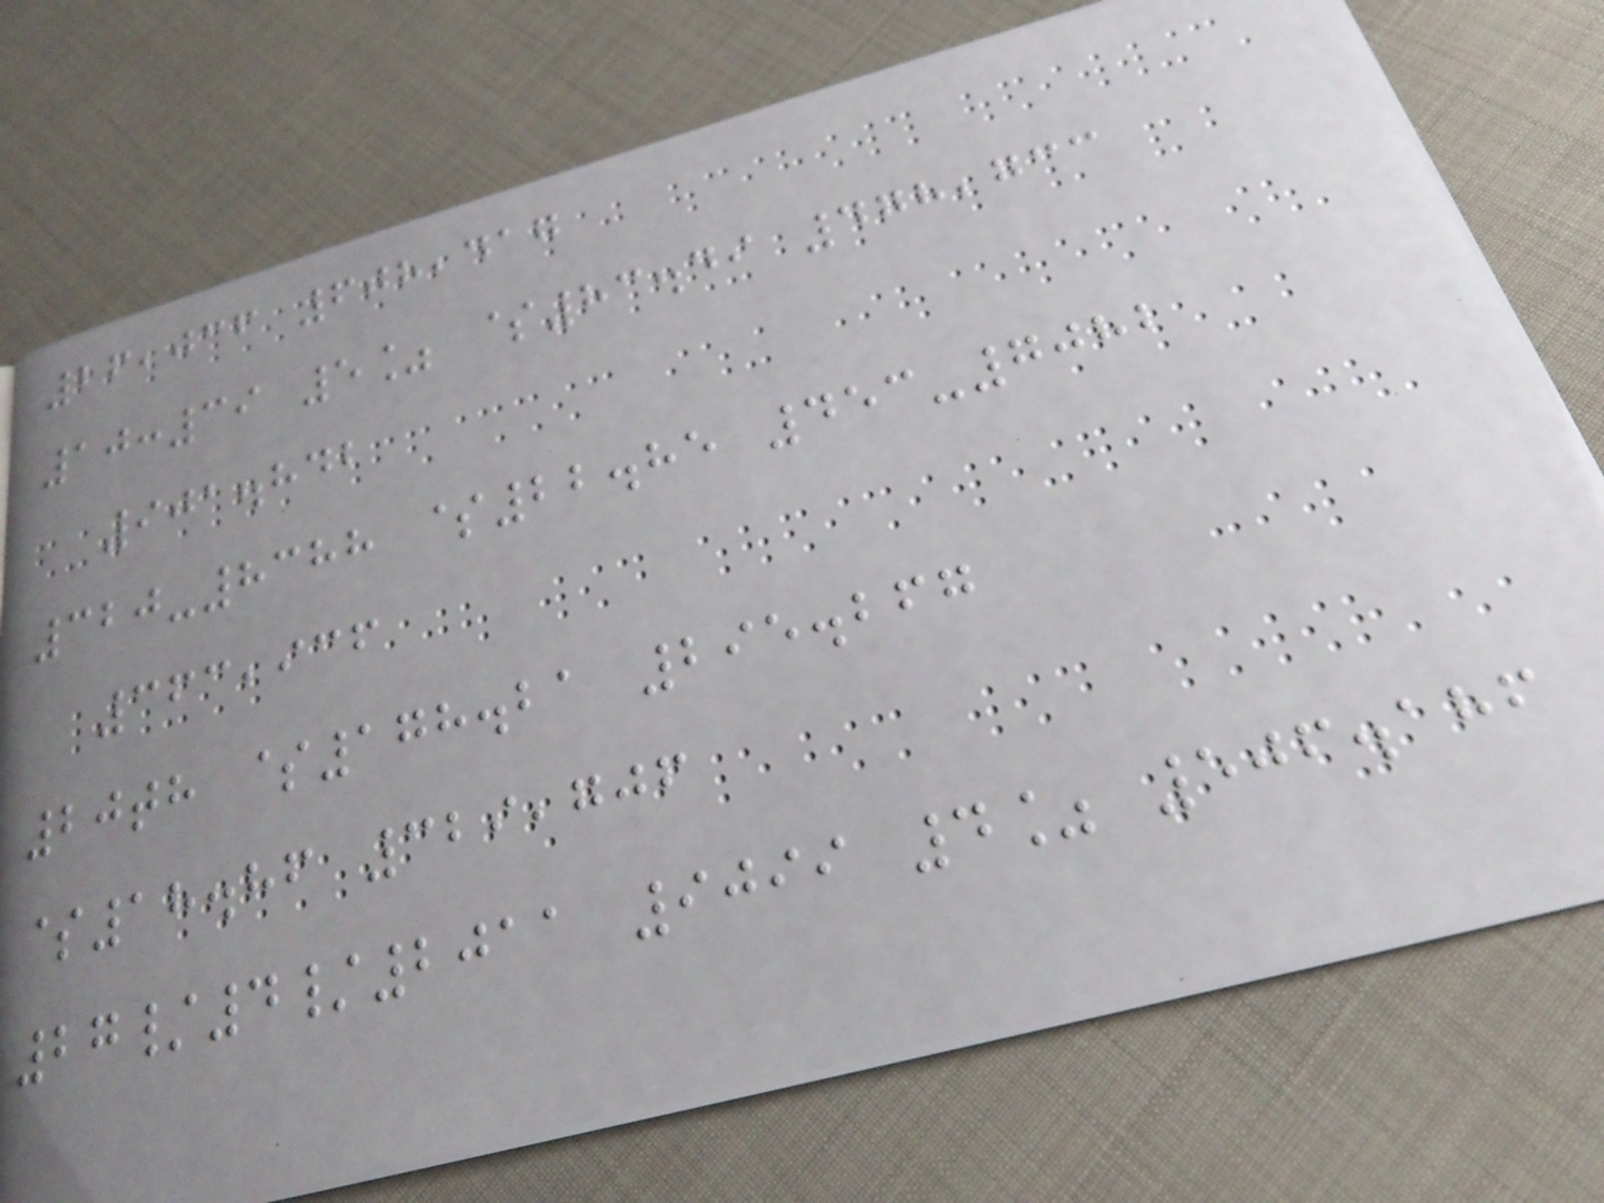26,036 608,417
10:39 5% $83.49 478,733
901.842
320-8388 $22.85 453-7082
363,936
20th $178.21 295.267
$18.86 329,706
27/4/2011 9099 4% 506.186
